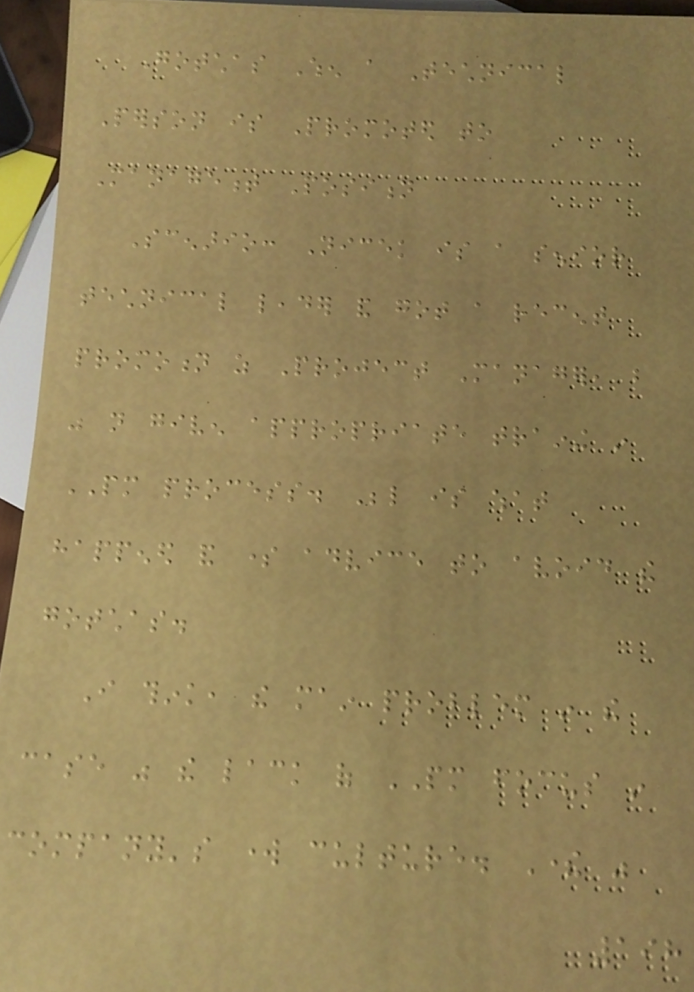Gotchas When a Technical
Person is Promoted to
Management Position
Scenario: Nicek is a senior
technical leader and got a recent
promotion as Project Manager, but
was not given appropriate training in
PM process. Below is what
happened and some advice to avoid the
gotchas.
I think, the main problem in the
case was the lack of PM focus in
company's work culture. There was
198
